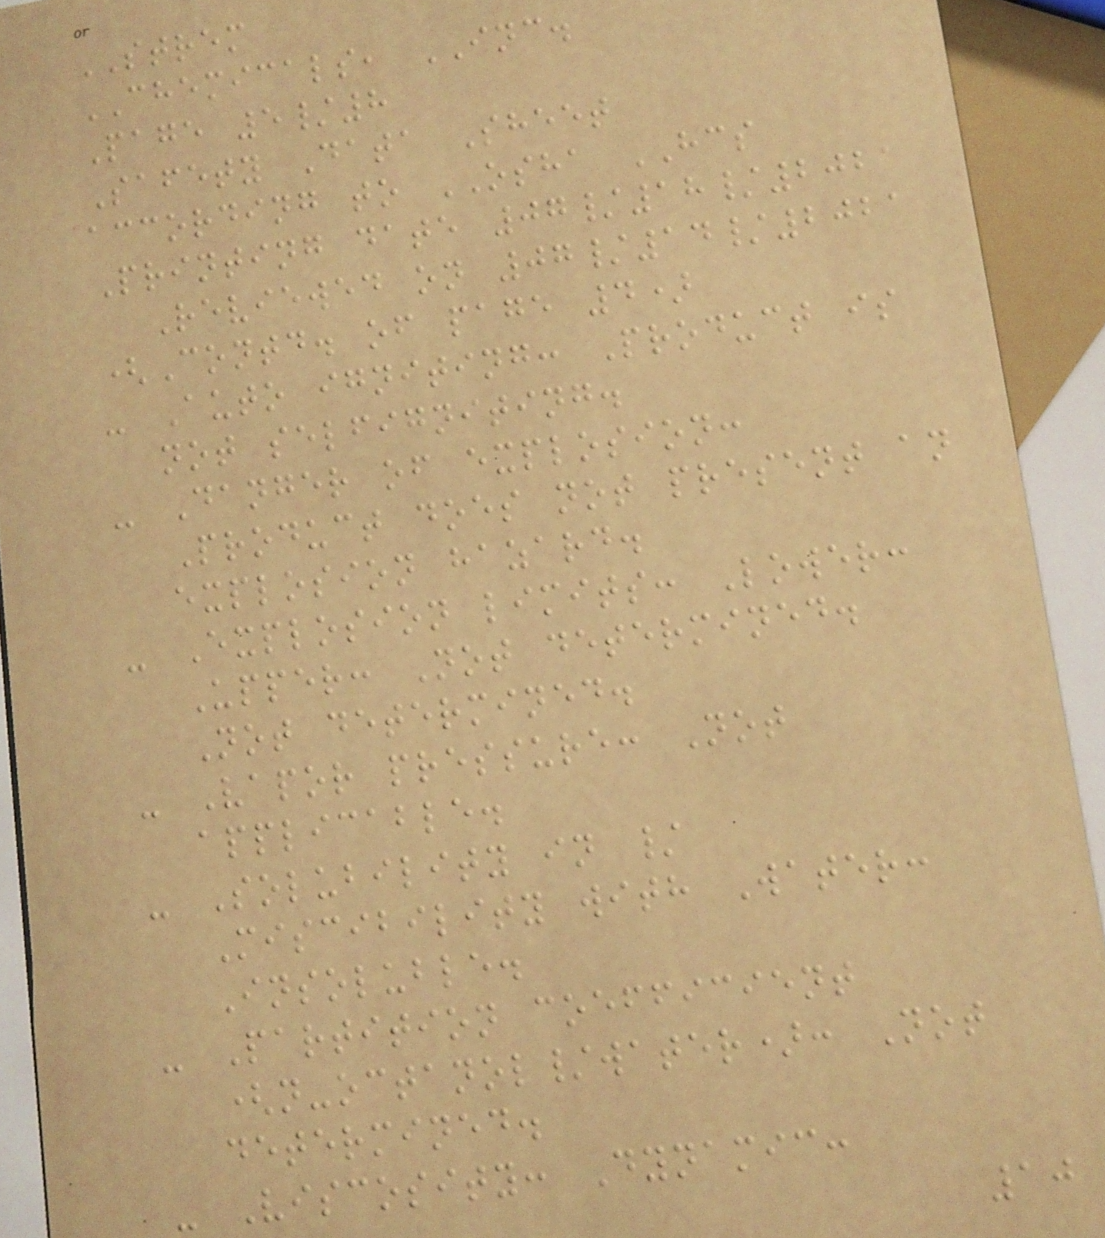STREM
CHEMICALS, INC.
Page 5/8
Safety Data Sheet
according to OSHA HCS
Printing date 07/18/2021
Reviewed on 07/14/2021
(Contd. of page 4)
- Auto igniting: Product is
not selfigniting.
- Danger of explosion:
Product does not present an
explosion hazard.
- Explosion limits: Lower:
Upper: Not determined.
Not determined.
- Vapor pressure: Not
applicable.
- Solubility in /
Miscibility with Water:
Insoluble.
- Partition coefficient
(n-octanol/water): Not
determined.
- Viscosity: Dynamic:
10
